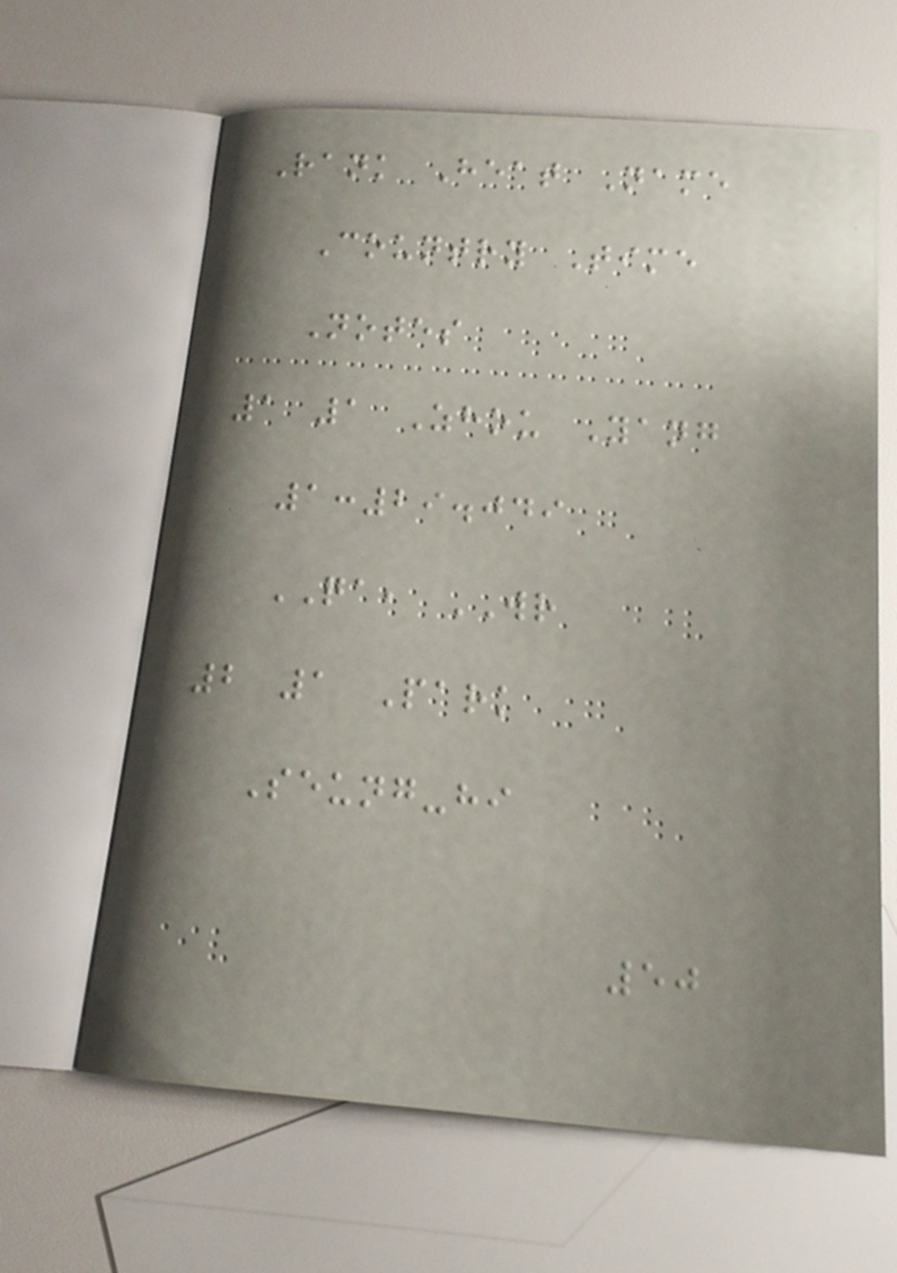Rank Heat Name
Country Time
Notes
1 1 Zhou Yang
1:29.049
QA, WR
2 1 Park
Seung-hi
50
